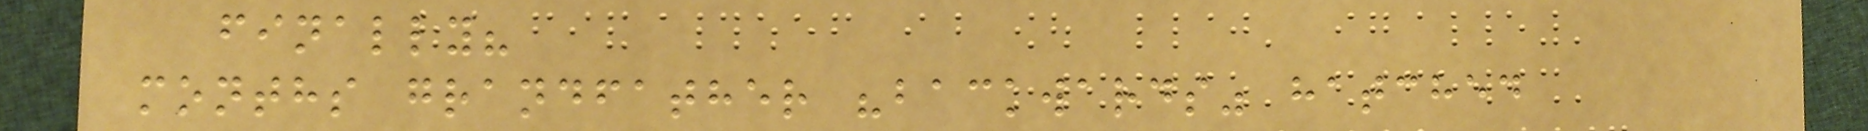finally?
months grandfather "backwards" hatched
